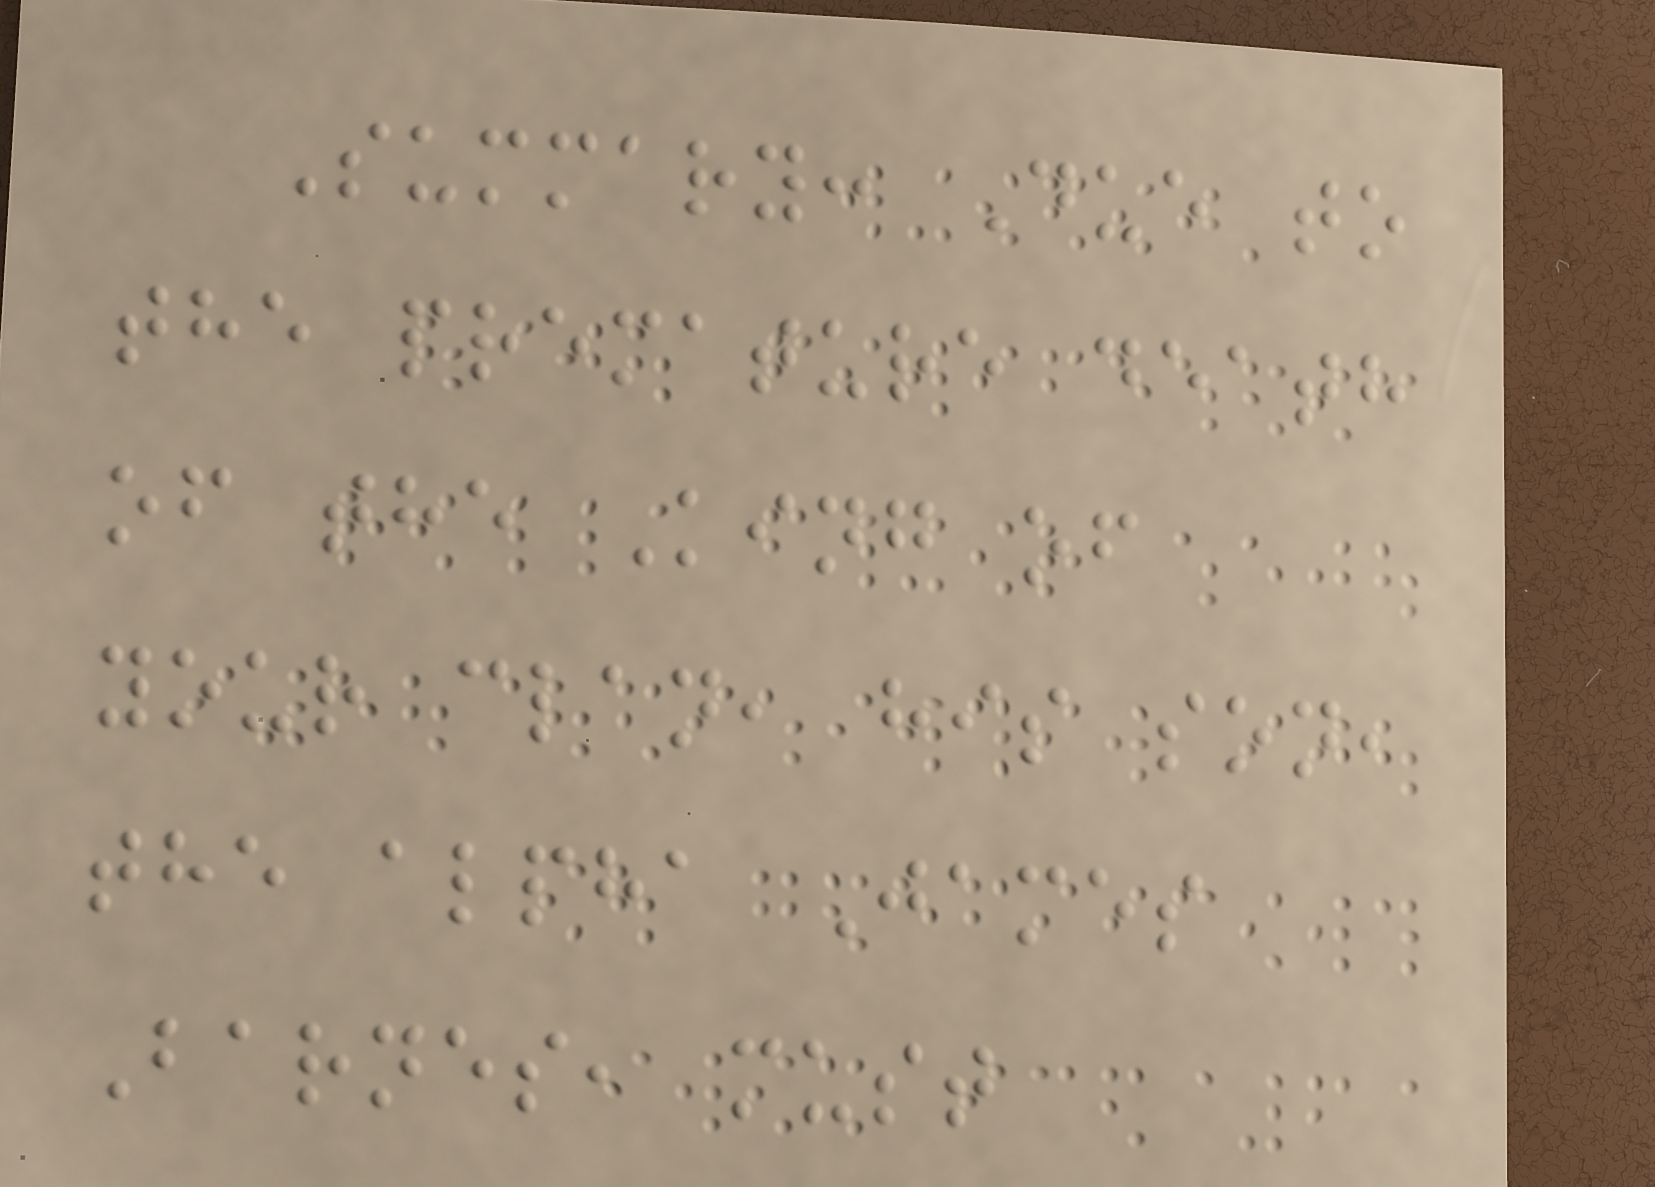Summary: Due to
the premature death
of the King of
your clan, his son,
the alpha James
Barnes, must
